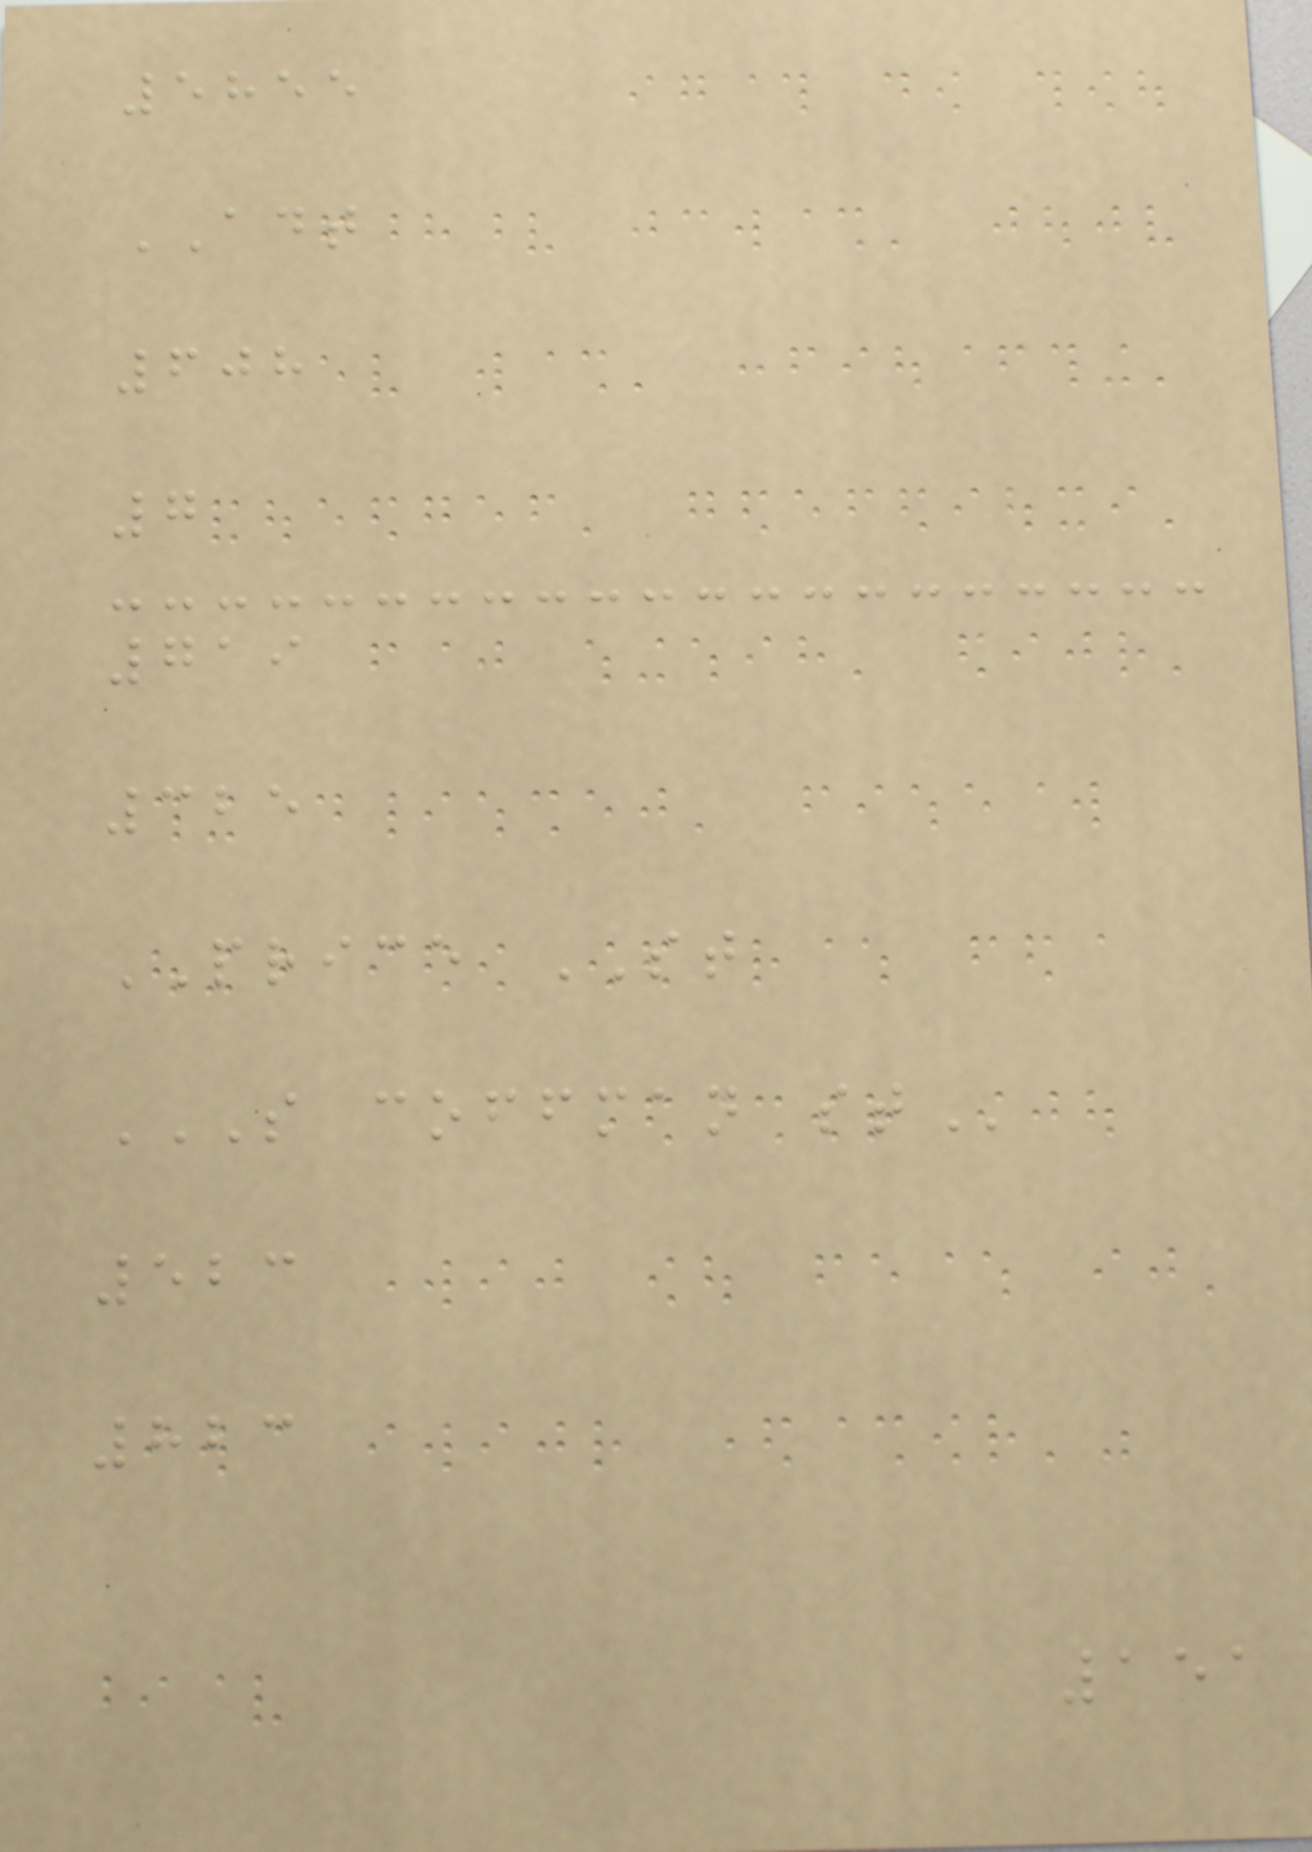5855
ADT
608
7
719
325
PRICE ST
S COFFMAN ST
523
823
151
